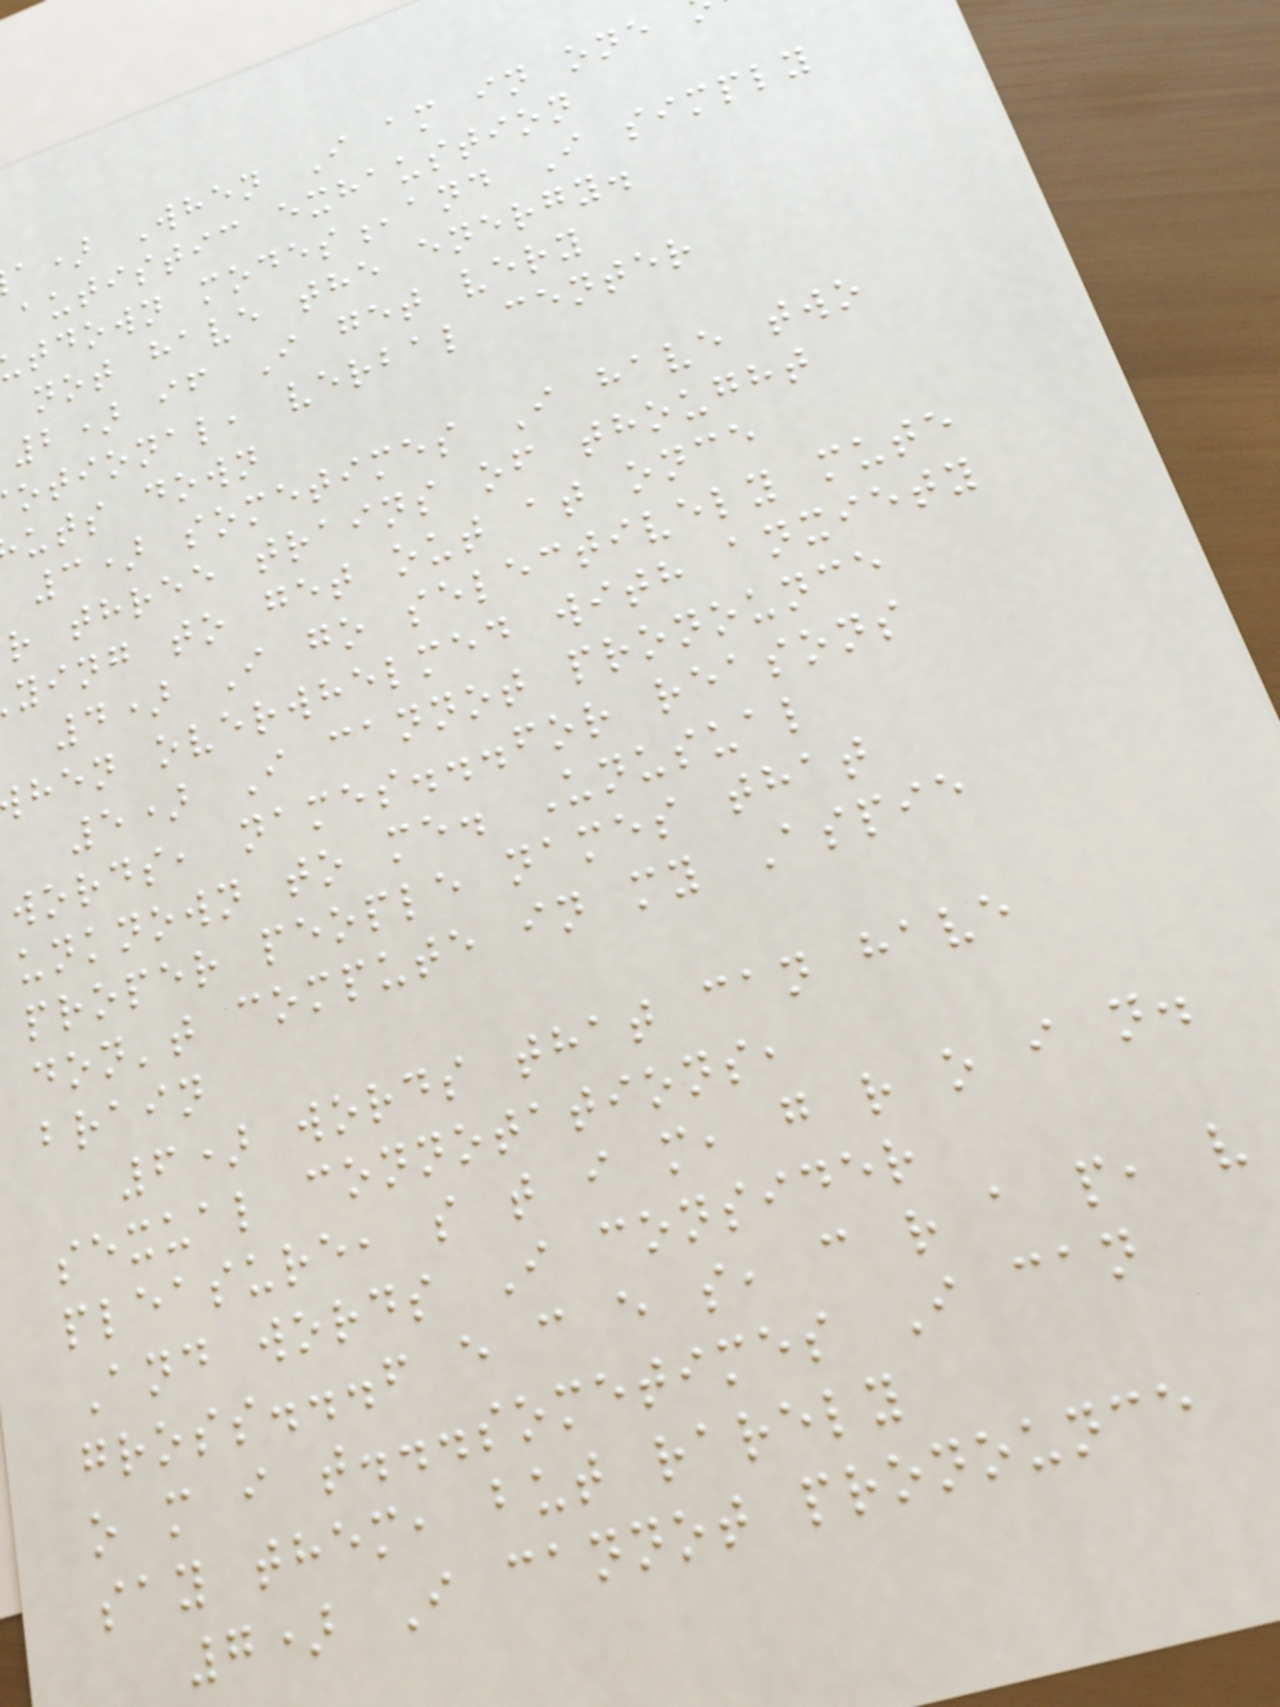a) When I am in one
autistic exhaustion
tdown modes,and I simply
not have the energy.
2) if I get very
otional, verbal center
uts down
3) sometimes I have two
r three trains of thought
ying to get out at once
4) I go selectively mute
hen overwhelmed with anxiety
5) I cannot pronounce
words, names...for reasons
unknown to me. Unusual
proper people names that
don't compute in my Aspie
brain
6) words that can have
sexual connotations,
pleasure, s t i m, g r o i n.
And words I consider
gross...f e c e s, c r a p, v
o m i t...sometimes I can
say them, but rarely
7) I cannot pronounce
